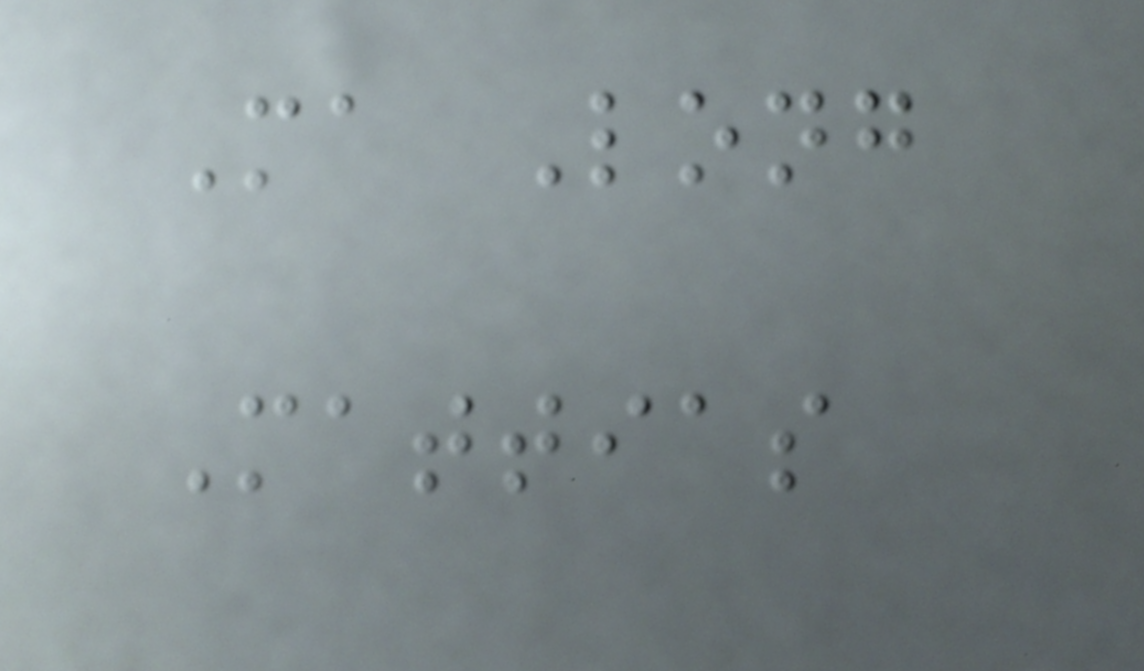Ma Long
Mattias
